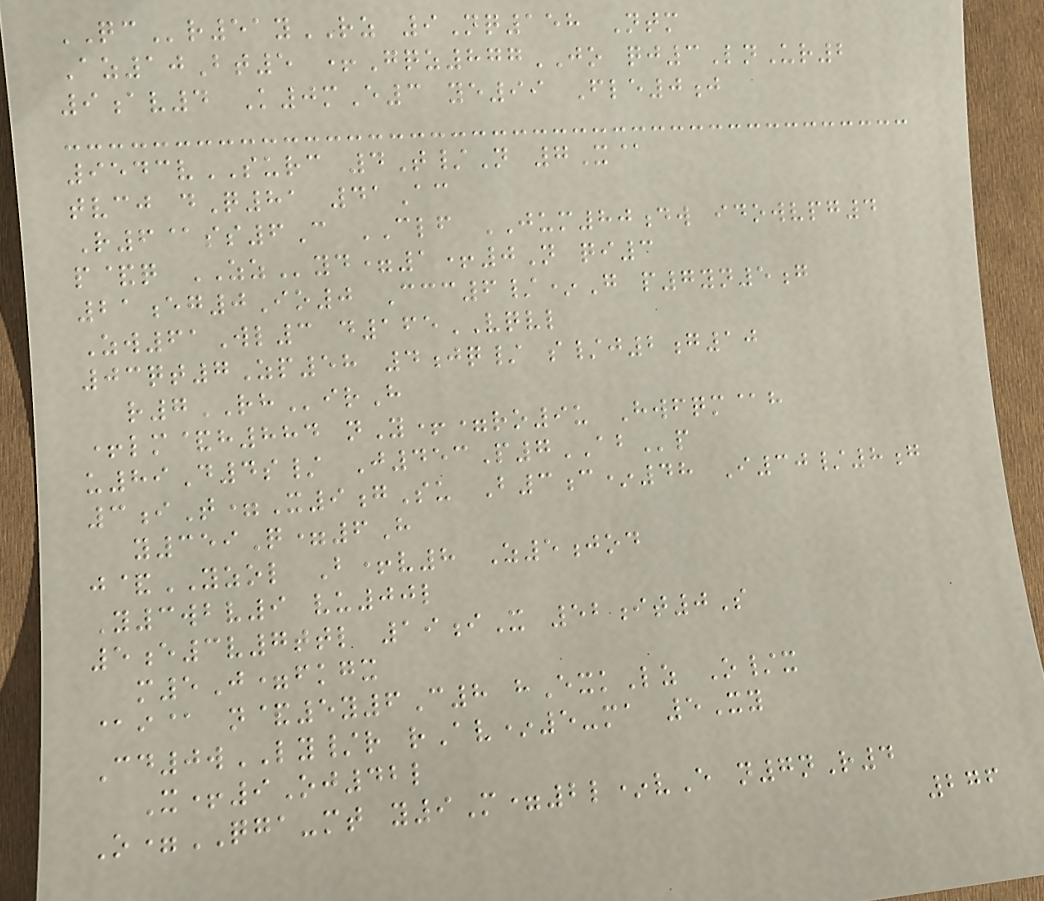QCr51yRZ 9Nq158 Ntm
Az10Bt5 +Gqz877JO qj3LnUr2
9av4 K0mE3 ye99 Fle0j
9543vSURC 4T/N 7X@
tvcj dQ81 41Ac
R6@ss6C CLF JUM80dw idowvpg4
p&q ZZyd=1+0N qi3
21eg0Io0 Ccc6/*G p7yn5g
Zw61Wl3 d165VQVL
03qt7Zp58 4jq/ s/j2g10
r7RHirH
+lm&h884 nY+=ro9u Hwfqm@h
u89D4s/ J453P7ABp
3iT=X9gSu B3c*48 I30/8g
y359Q=6H
j&YZOL B+v8 Z5jod
Y3wbv9 vu00l
5e3v7ttl 19iX 52it0S
m5J=fkgx
@i@ n&5y6C8 hExkLz O/x
Cd0wLY/r rAv*5-ma 5Xy
X+9Oj42l
O=QGA-mt y9M=2l*vE n7nR4
276
